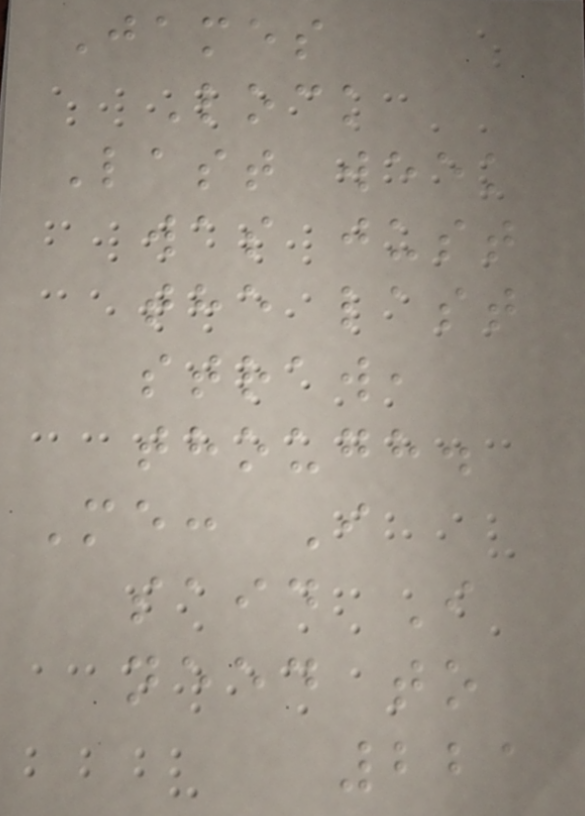James
Lock
Last week
was just
the last
straw,
though.
Me: I
said I
need to
221
